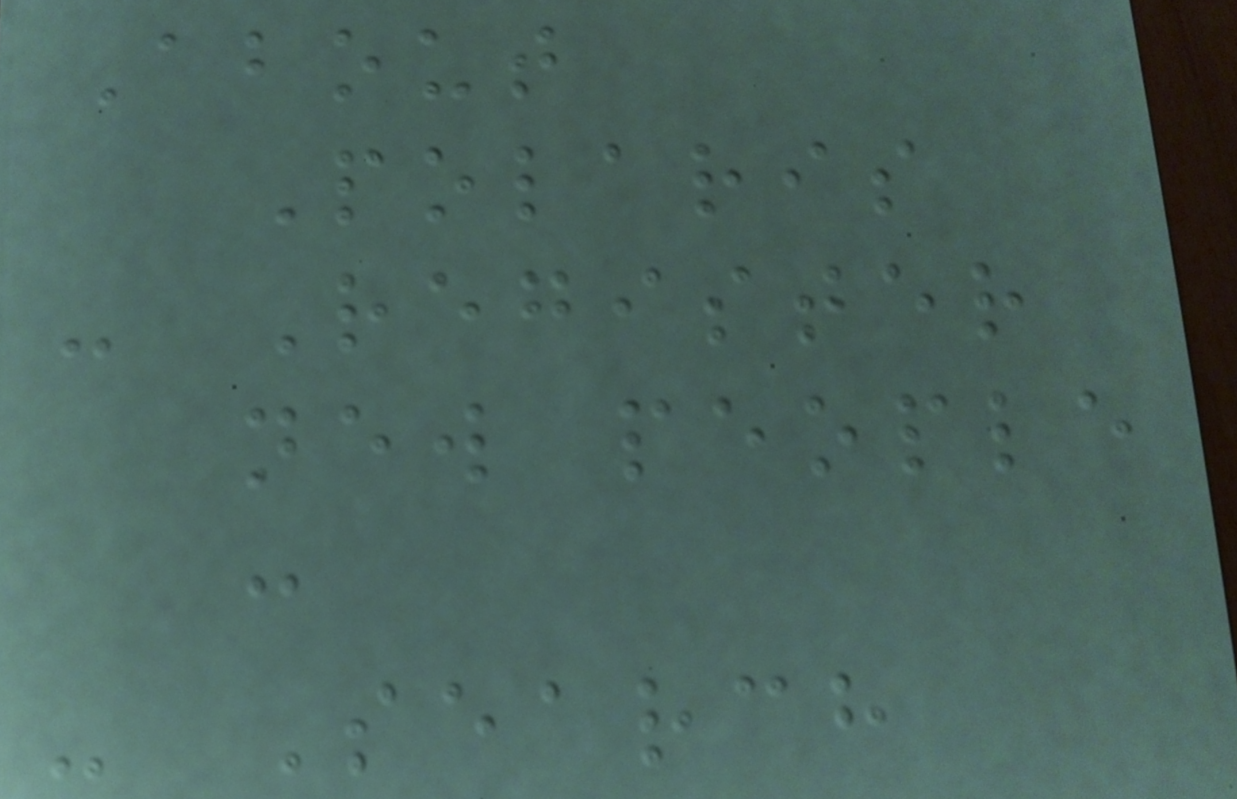About
Polaris
- Register
new people
:
- Search
